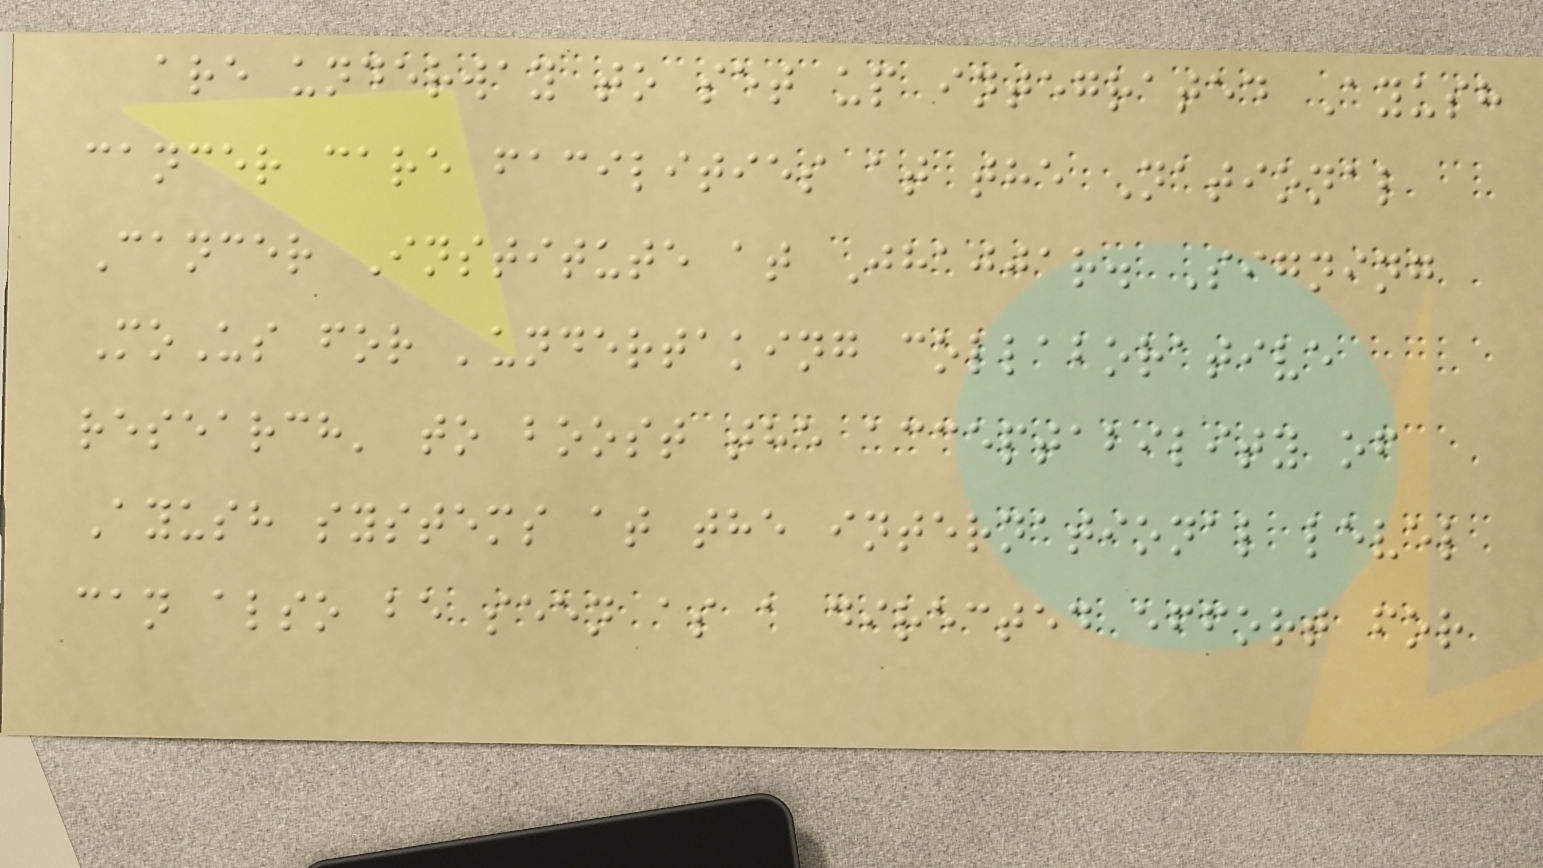are underway to set up integrated Ayush
cancer care facilities at the National
Cancer Institute at Jhajjar. Signing
MoUs for 'undertaking collaborative
research' to boost the acceptability of
Ayush systems at the international level
can also be seen as a directed effort for
